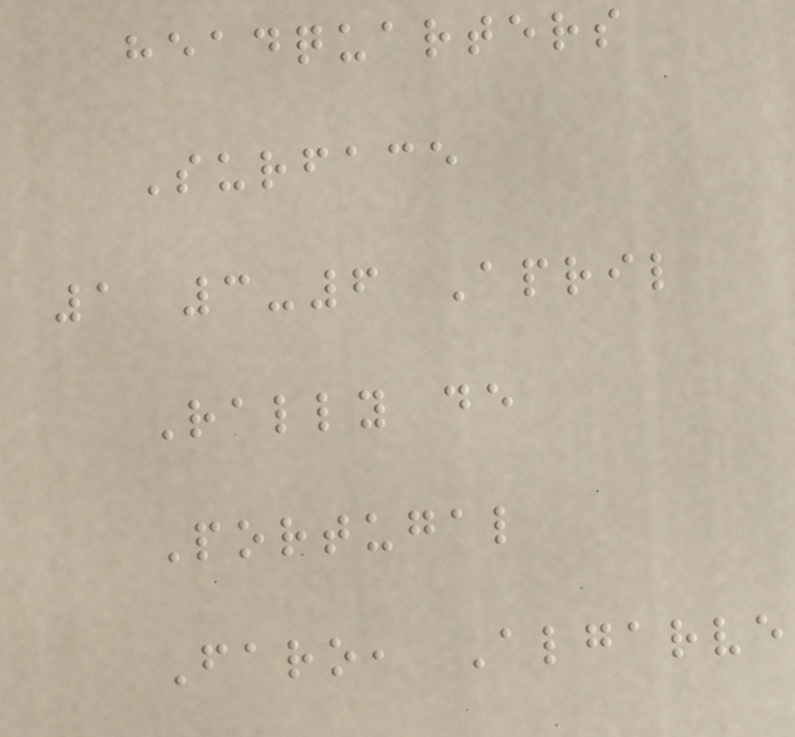headquarters
Surface
1 3-6 April
Rally de
Portugal
Faro, Algarve
